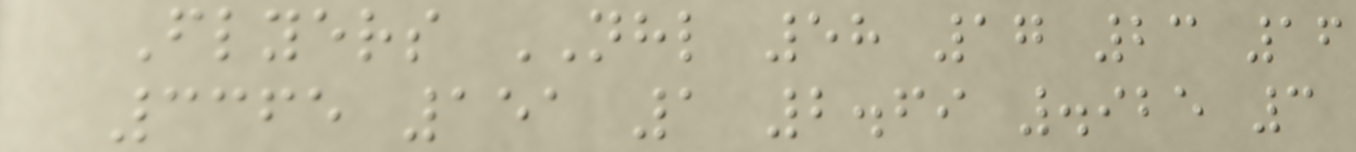Flyers NHL 58 17 23 16
3365 151 1 2.69 .925 3
